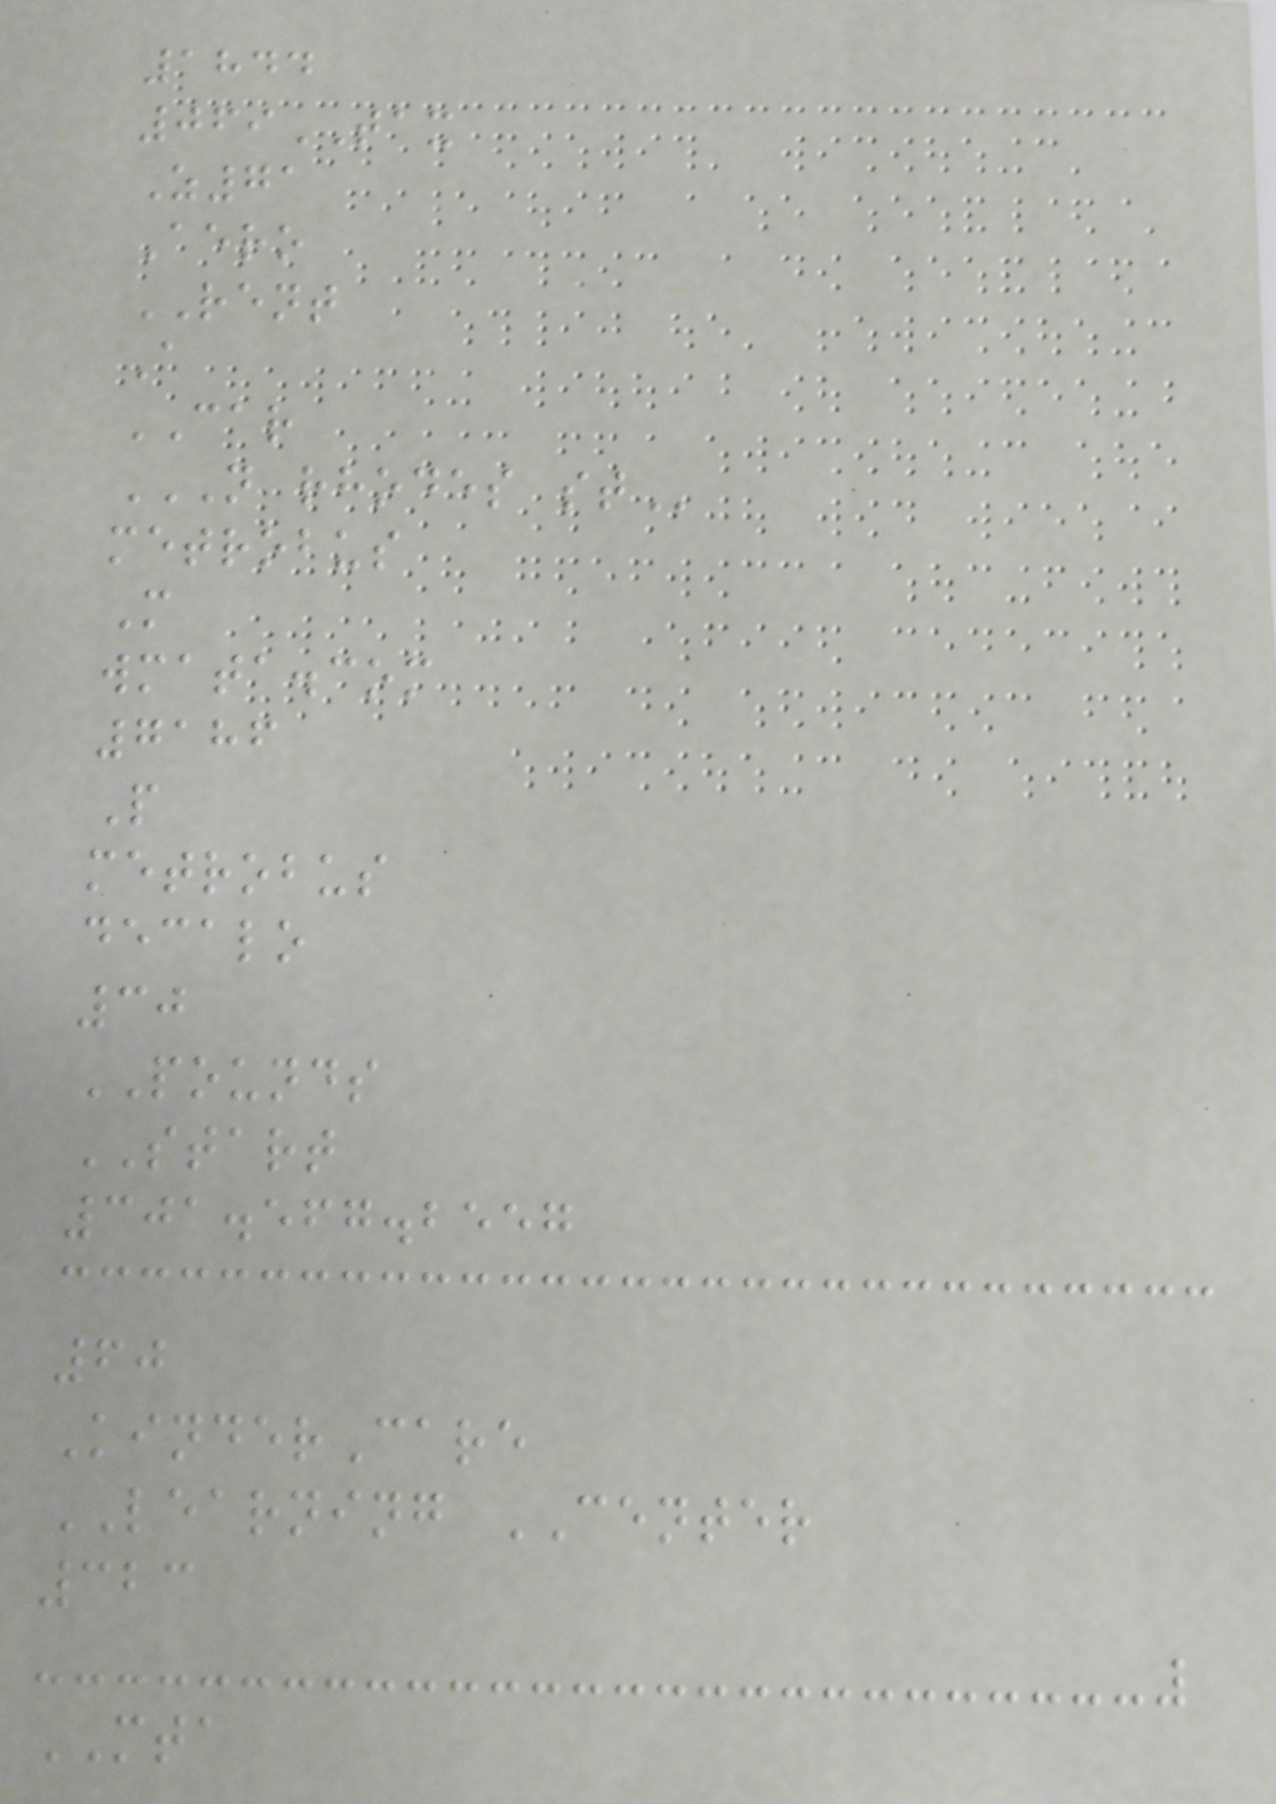1844
069TAX
Z71
Aero
RENT
A
CAR
N RHODES ST
metrobus
M
wmata.com
7186
P
metrobus
decalo
30
POUNDS
START
301.567.2557
60
KinderCare
LEARNING CENTER
323
MTA
